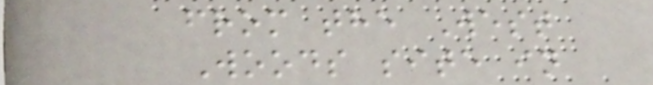from the West
Woods site in
